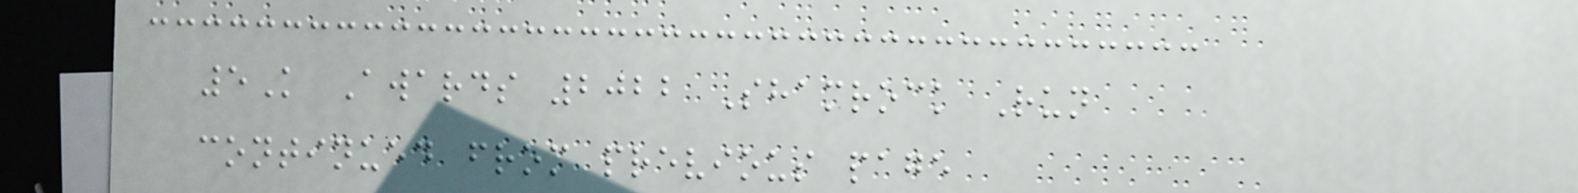5K Awards 2022 Shamrock Run
continued from previous page
